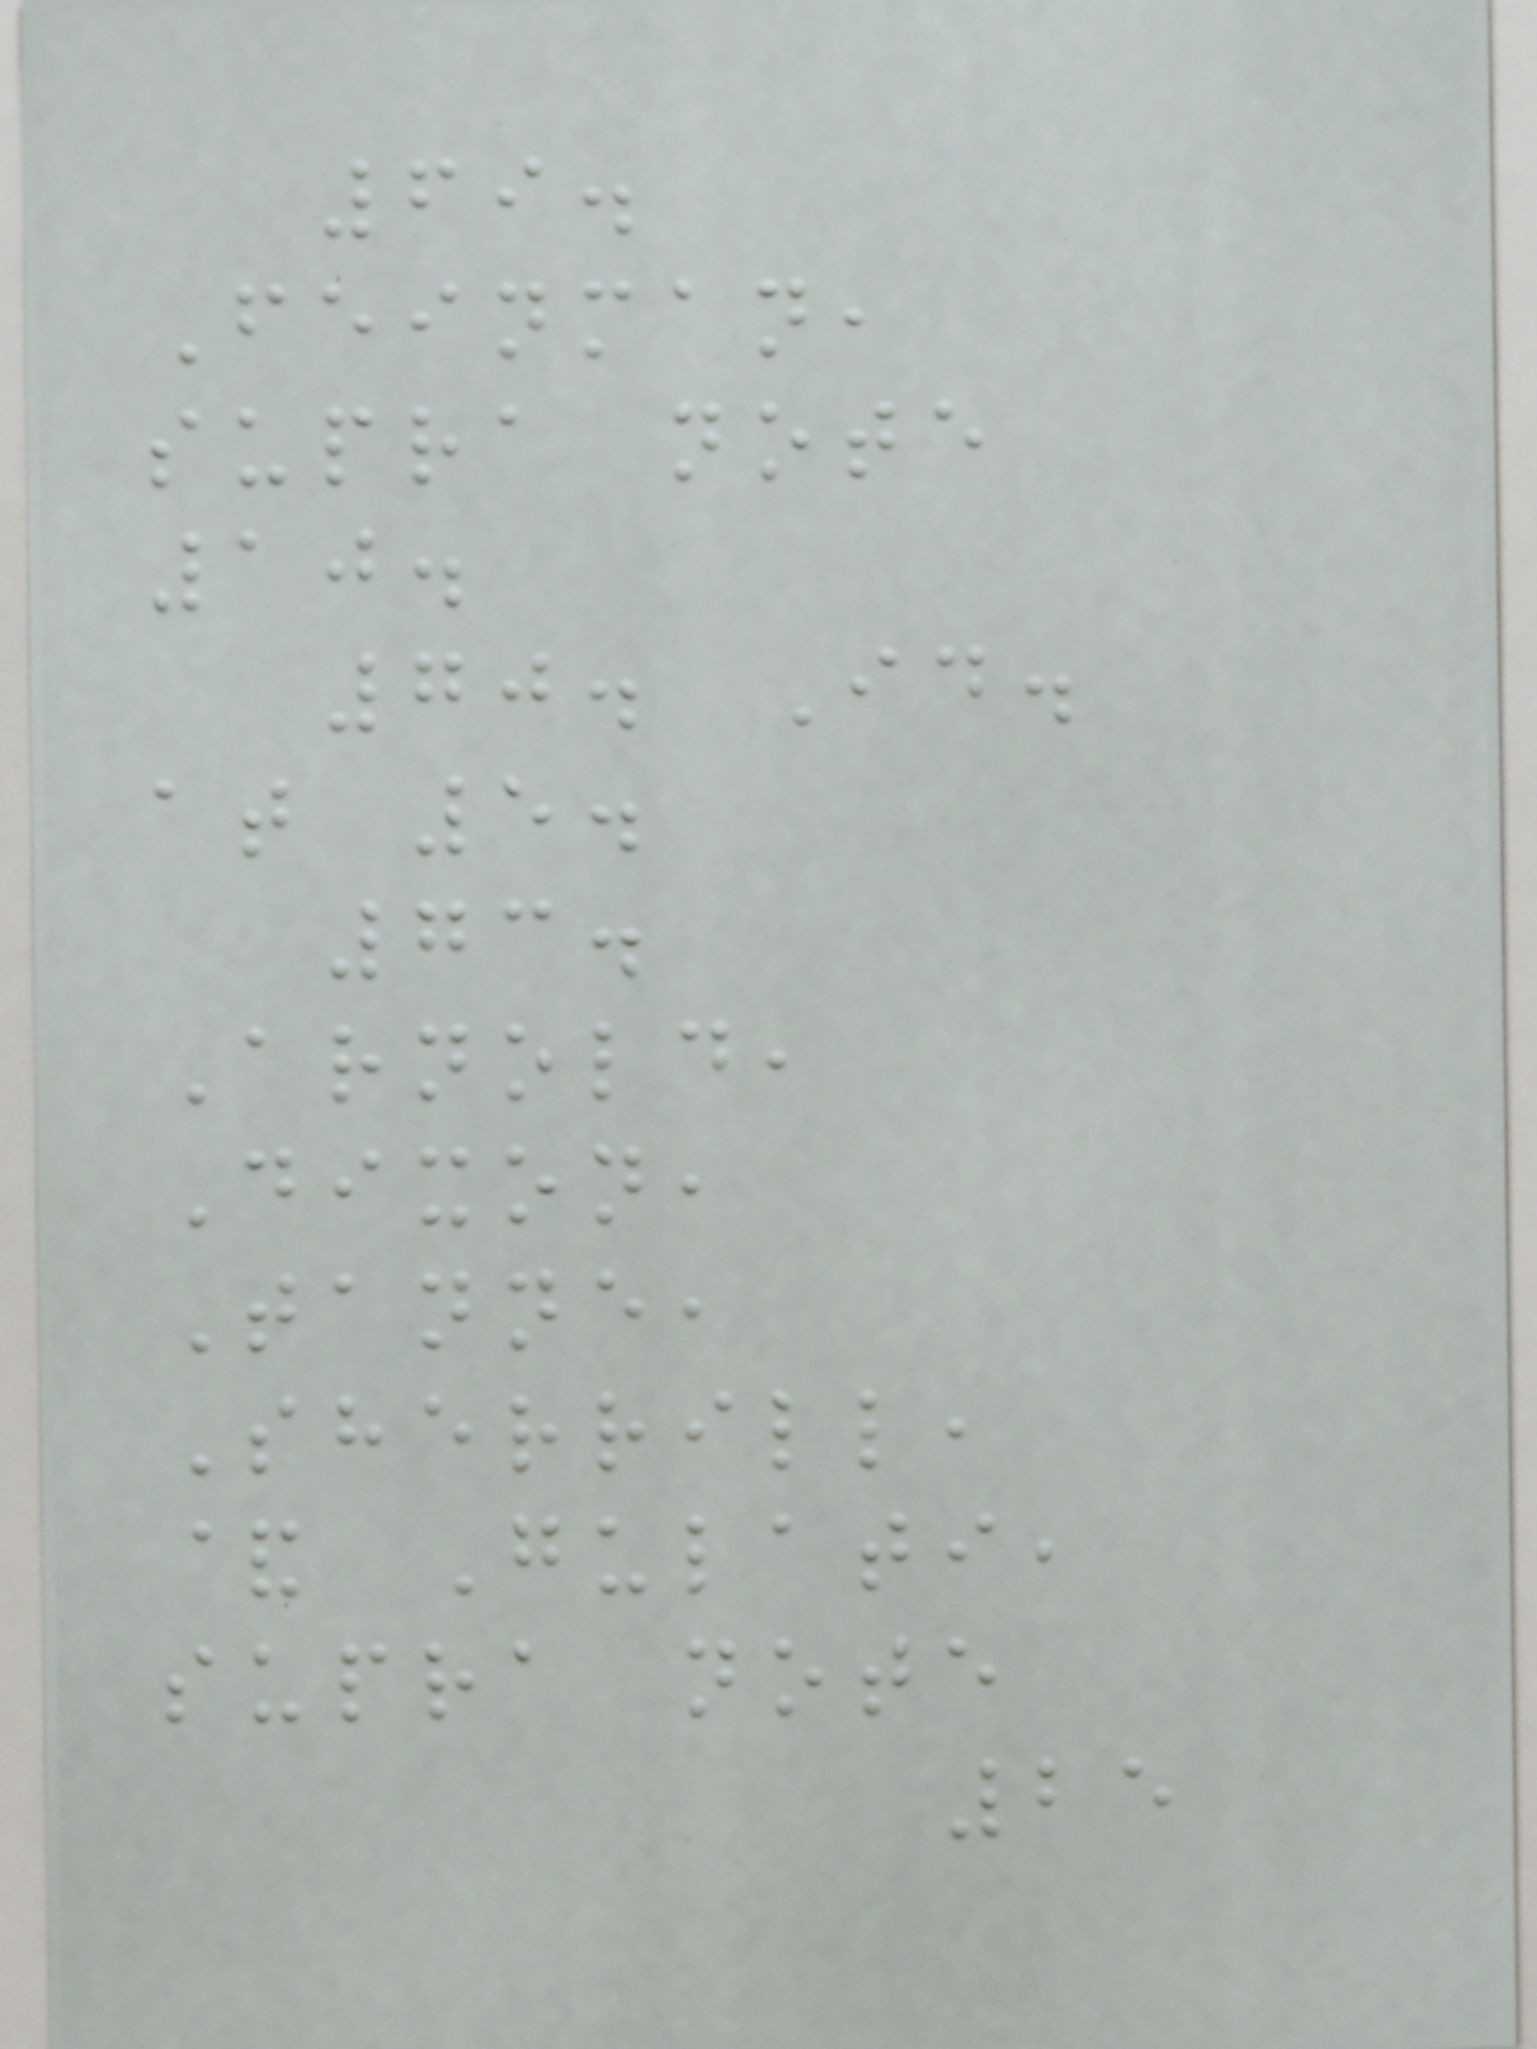69.
Feinman,
supra note
10.
70. Id.
at 5.
73.
Arnold,
Dixon,
Tanne,
Sherrill,
& Gulati,
supra note
25
